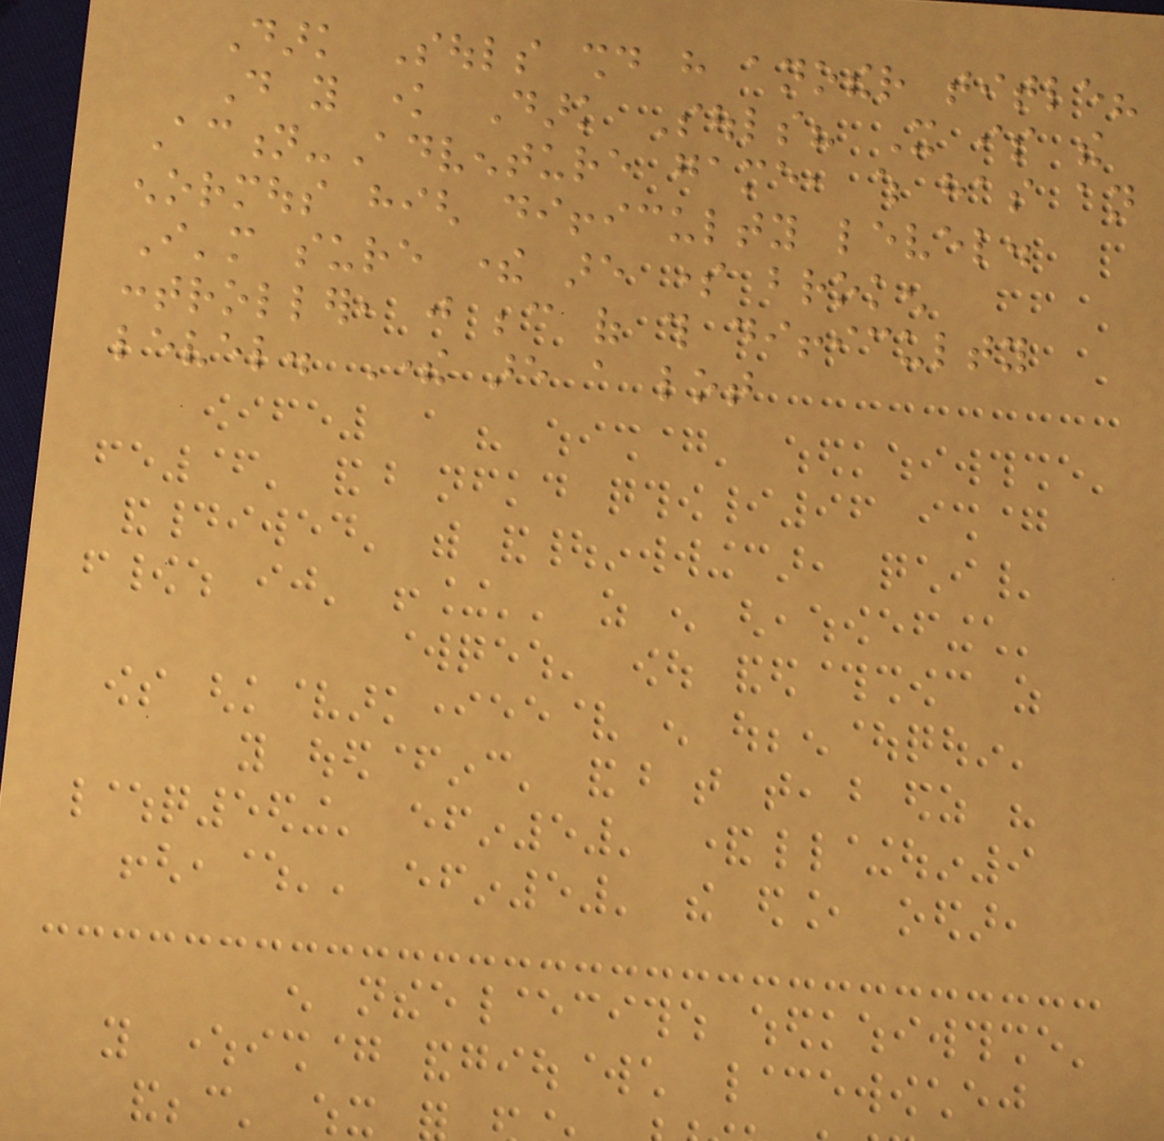Dark Souls should have another title?
Do you know Dark Souls? It is the
Action-Adventure game, which has an
enormous high difficulty level.
I'm sure there are some broken
controller, just because of this difficulty
level. There are a lot
